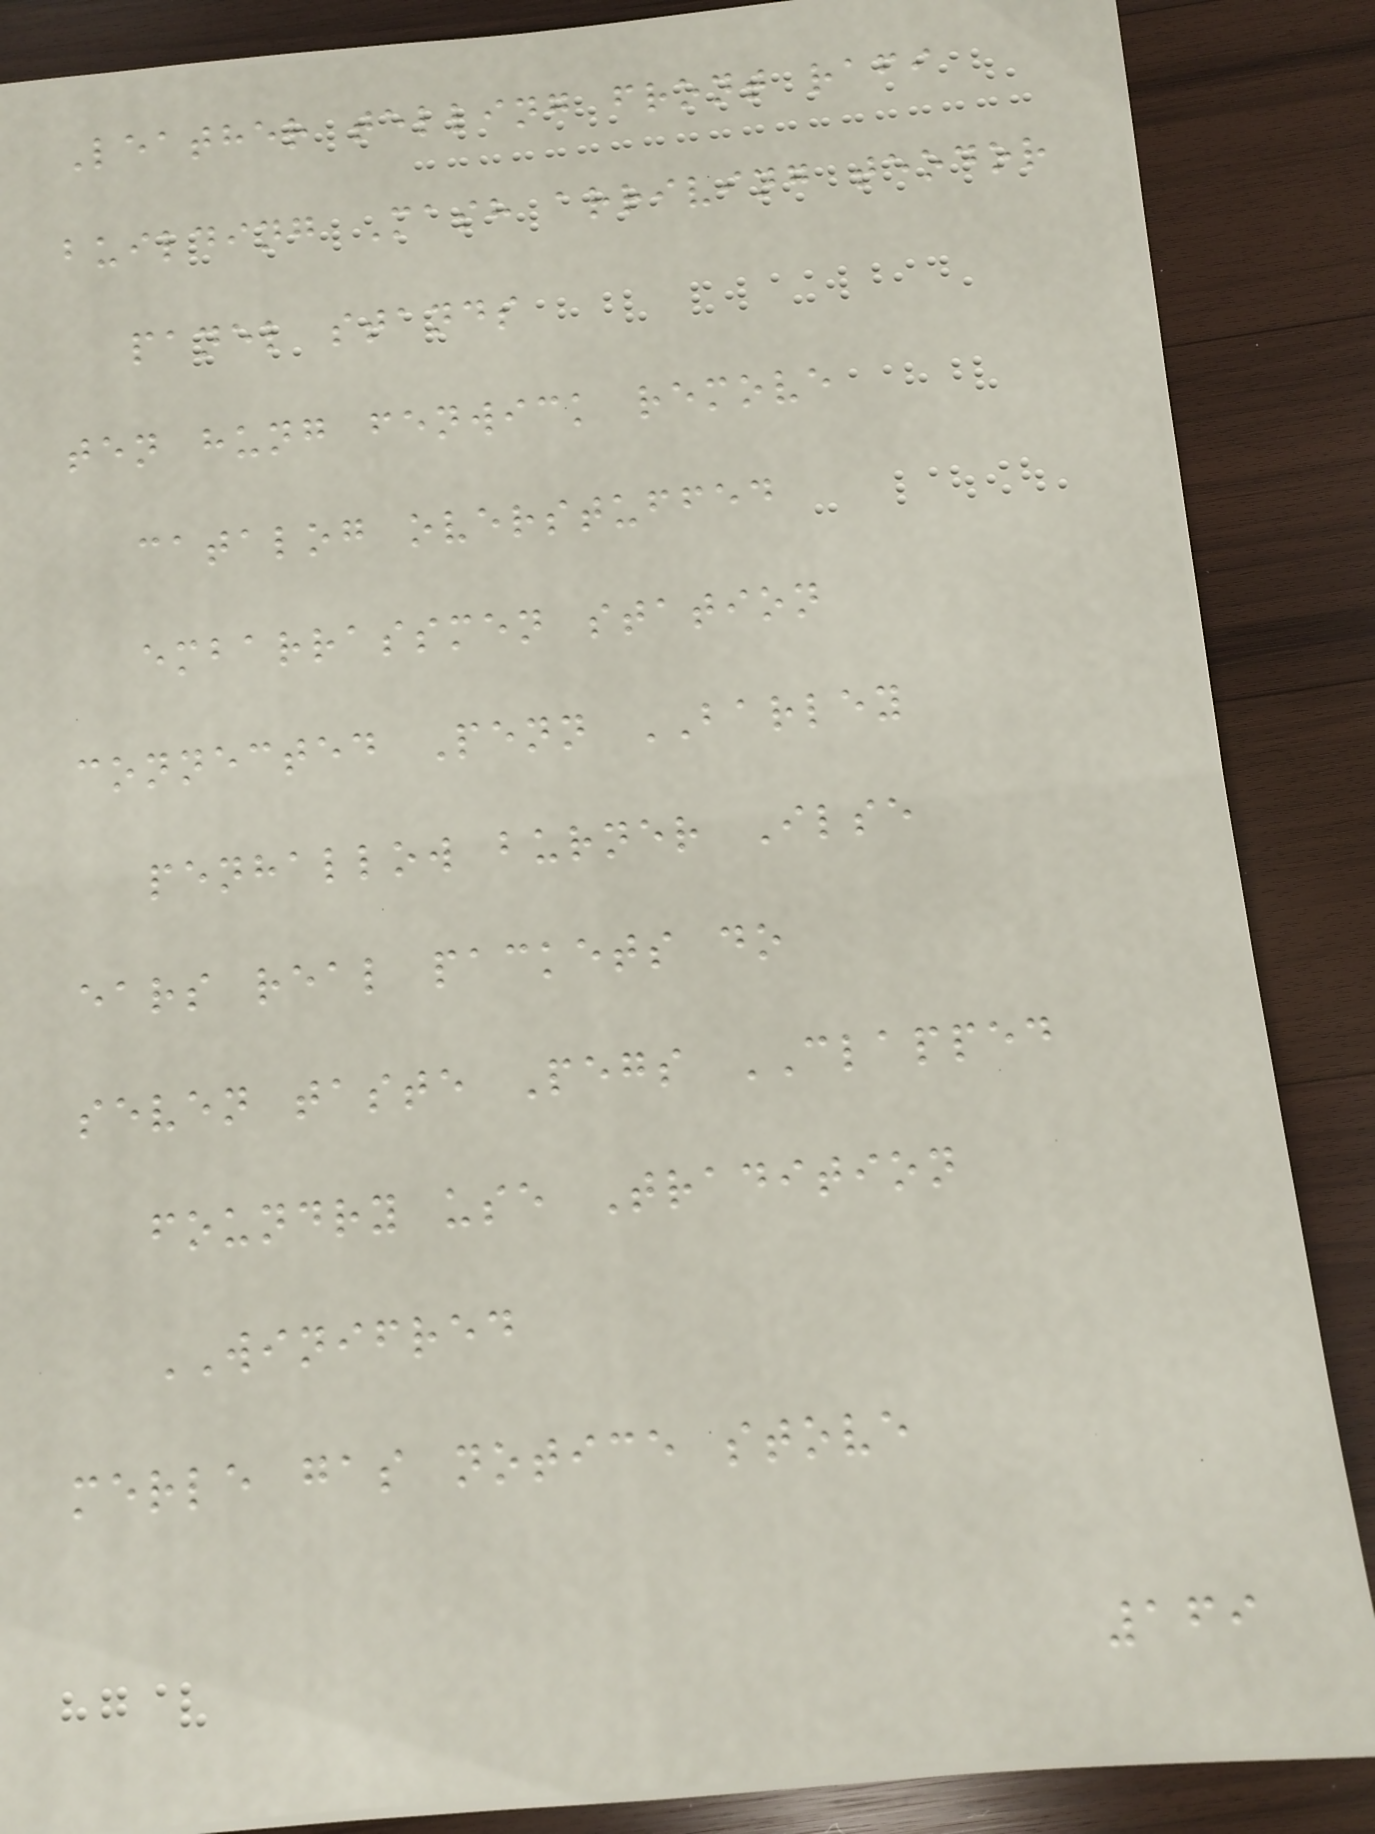Leather telling front rafi
building Mash arriving teodor
panel stands
ten hung fenwick remove
catalog overstuffed
embarrassmen station
connected Penn BARLEY
penhallow burner Ilse
ears real packets do
seven taste Pegs CLAPPED
foundry use Tradition
WINIFRED
merle gas notice stove
169
